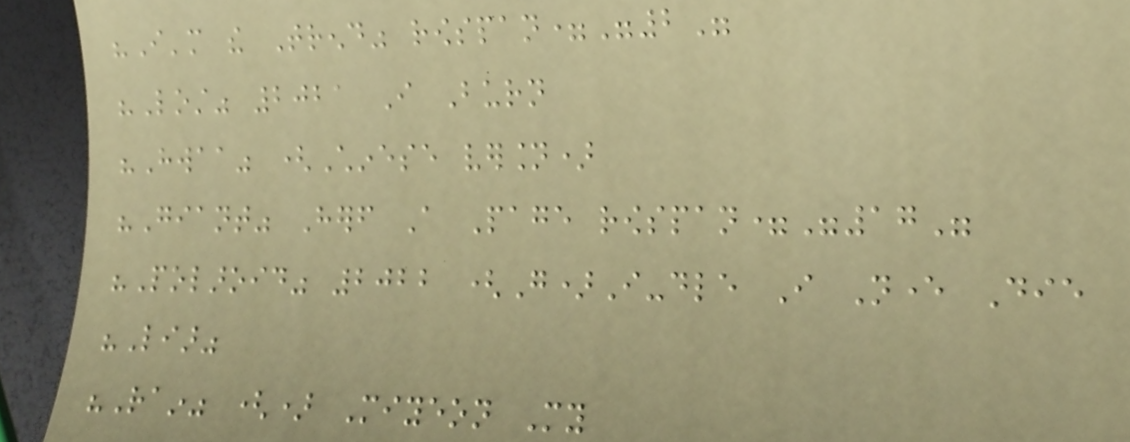"I'm the Trend" rowspan="2"
"Lost" 2021 I Burn
"Hwaa" (Chinese version)
"Giant" Herself A Page rowspan="17"
"Polaroid" 2022 (G)I-dle I Never Die
"Liar"
"Rain" () Miyeon My
